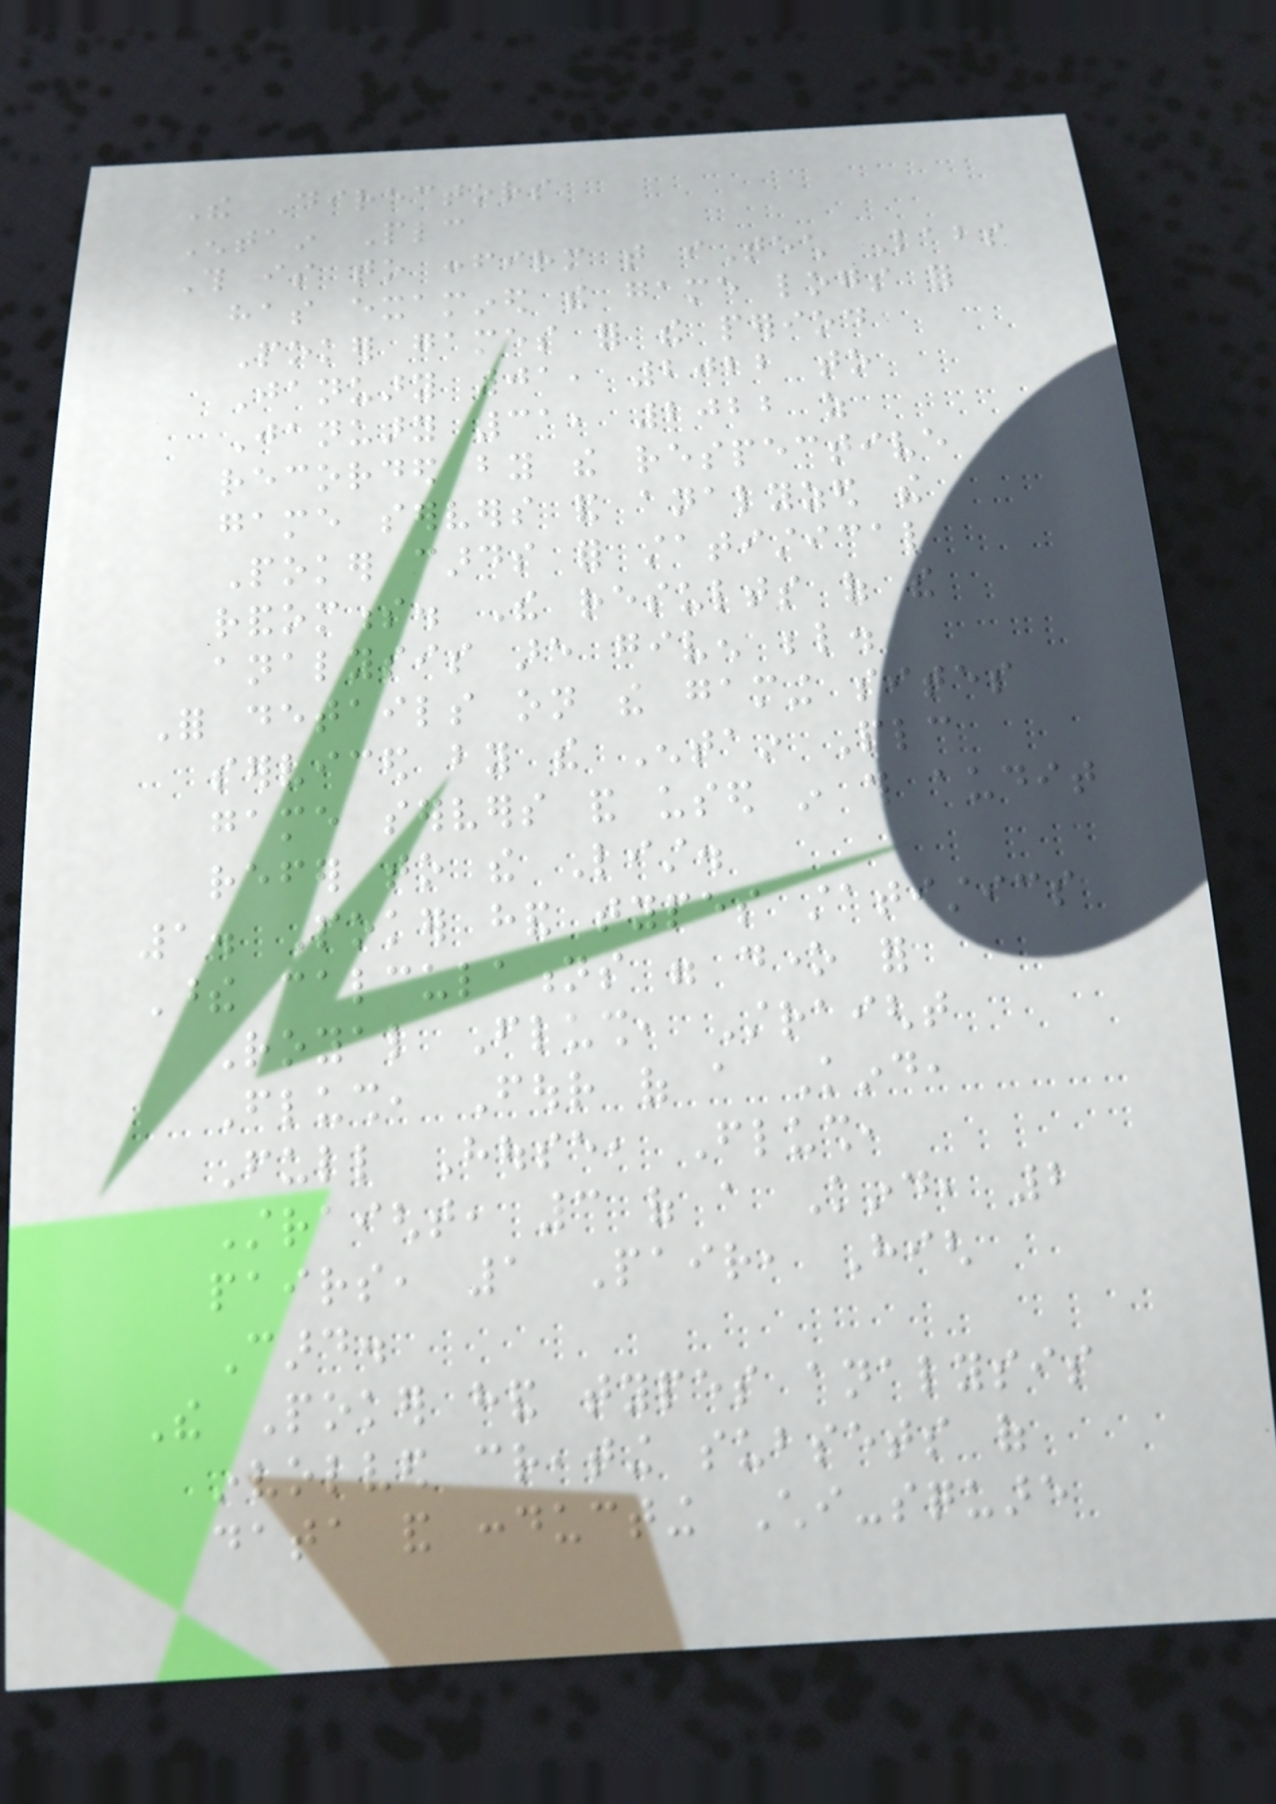The Directors
Entain Plc
This is to confirm that iTech Labs
has examined the game logs for
Poker games for the period
January 01, 2022 to
January 31, 2022 as
recorded by the respective
game servers and analyzed the
Poker cards for statistical
randomness. The results of the
analysis are given below.
For details on the gaming sites
serviced by the Entain Plc
game servers and used in this audit
refer to the List.
1. Poker hand types statistics
These calculations were done for
Royal Flush, Straight
Flush, Four of a Kind,
Full House, Flush,
Straight, 3 of a Kind, 2
pairs, 1 Pair, High
Card.
The Poker hand types analysis
involved creating subsets of
data and conducting Chi-square
